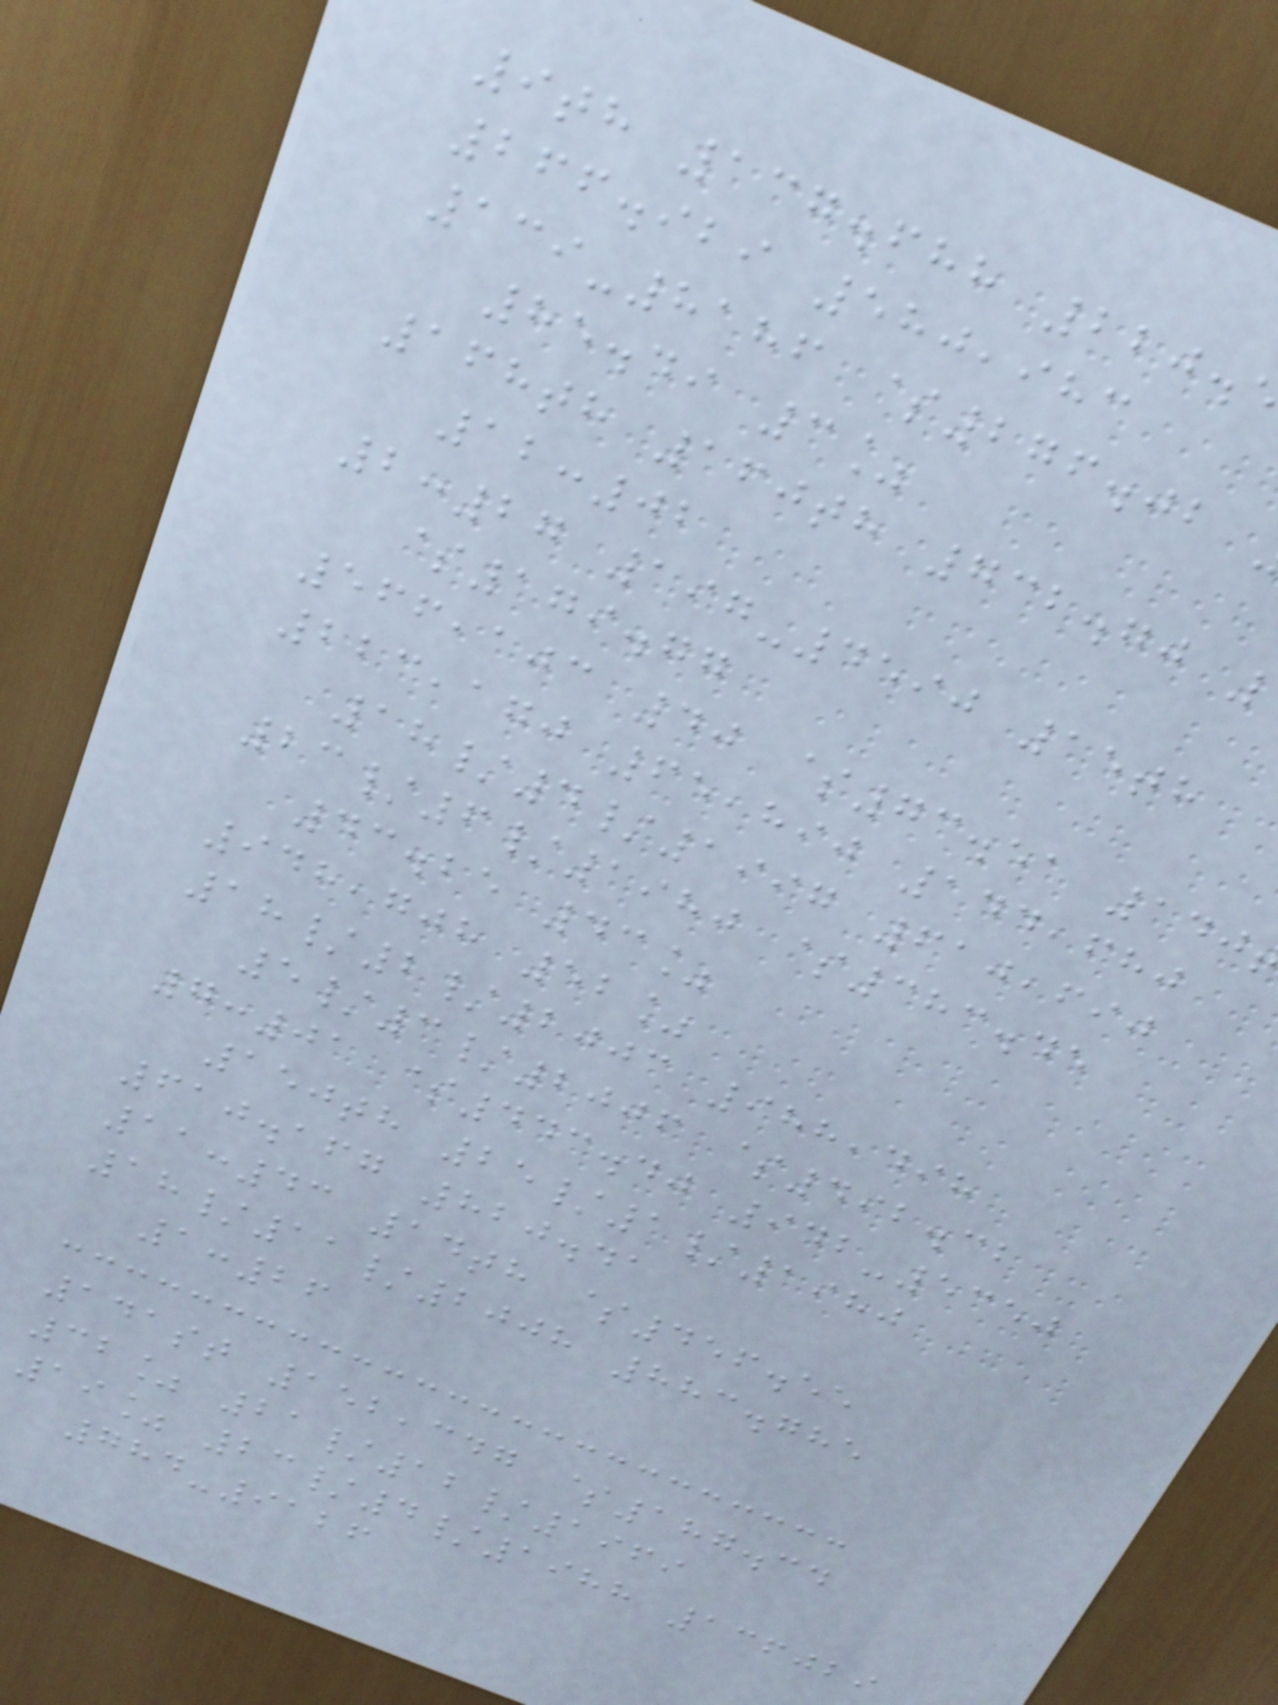9th 137.688 220.
266.929 580,983
139-8186 $276.02
85.49 3%
168th 160th 732.70
12:02
2:27 197-4590 15th
$179.77
566,103 40 $73.51 140
223,170 65,890 144,680
18/4/1997 610,690
23/6/1980 $383.45
43.25 43%
948,708 52%
18/2/2003 988,498
5/3/2006 $492.32
7:01 $443.40 942-5350
150th 25/1/1980
610.167 820.41
11:43 14th $456.55
18/11/2008 883.785
1:26
141st 152,347 $187.34
32% 21/12/1969
19% 23/4/1988 136029
784-9126
